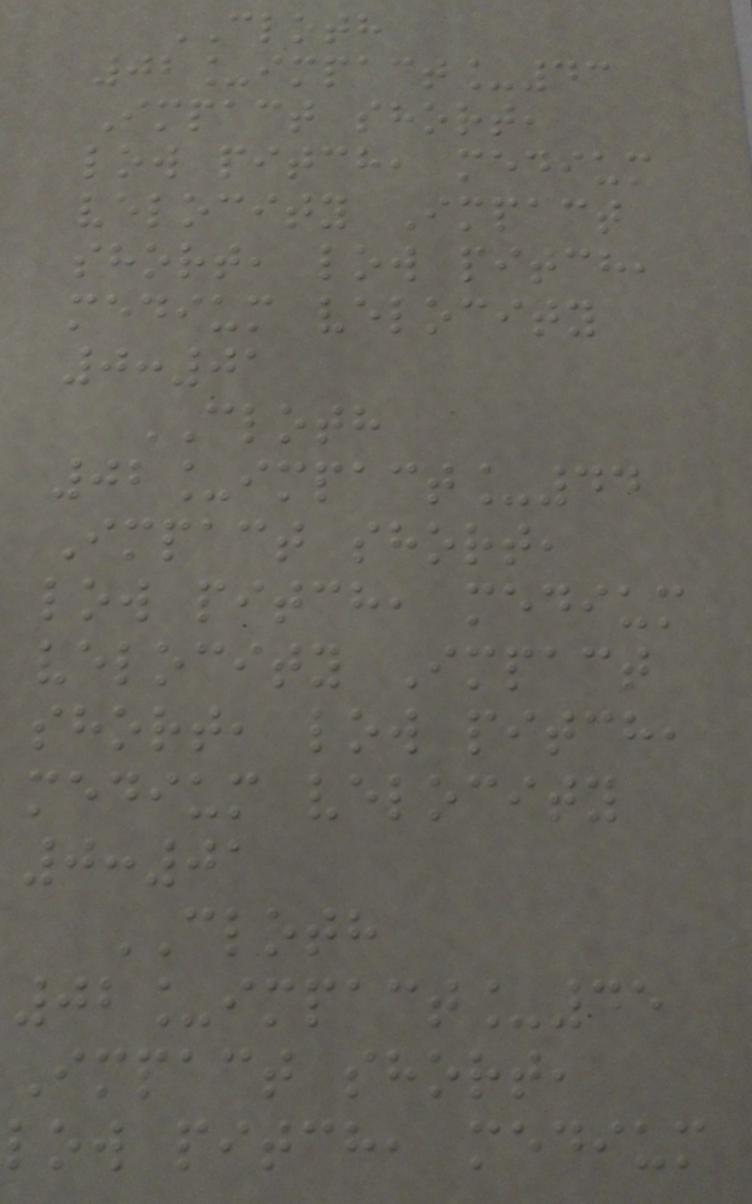CLOTH
02_impact_43
Impact short,
low pitch, medium
velocity Impact
short, low pitch,
medium velocity
0:01
CLOTH
02_impact_44
Impact short,
low pitch, medium
velocity Impact
short, low pitch,
medium velocity
0:01
CLOTH
02_impact_45
Impact short,
low pitch, medium
